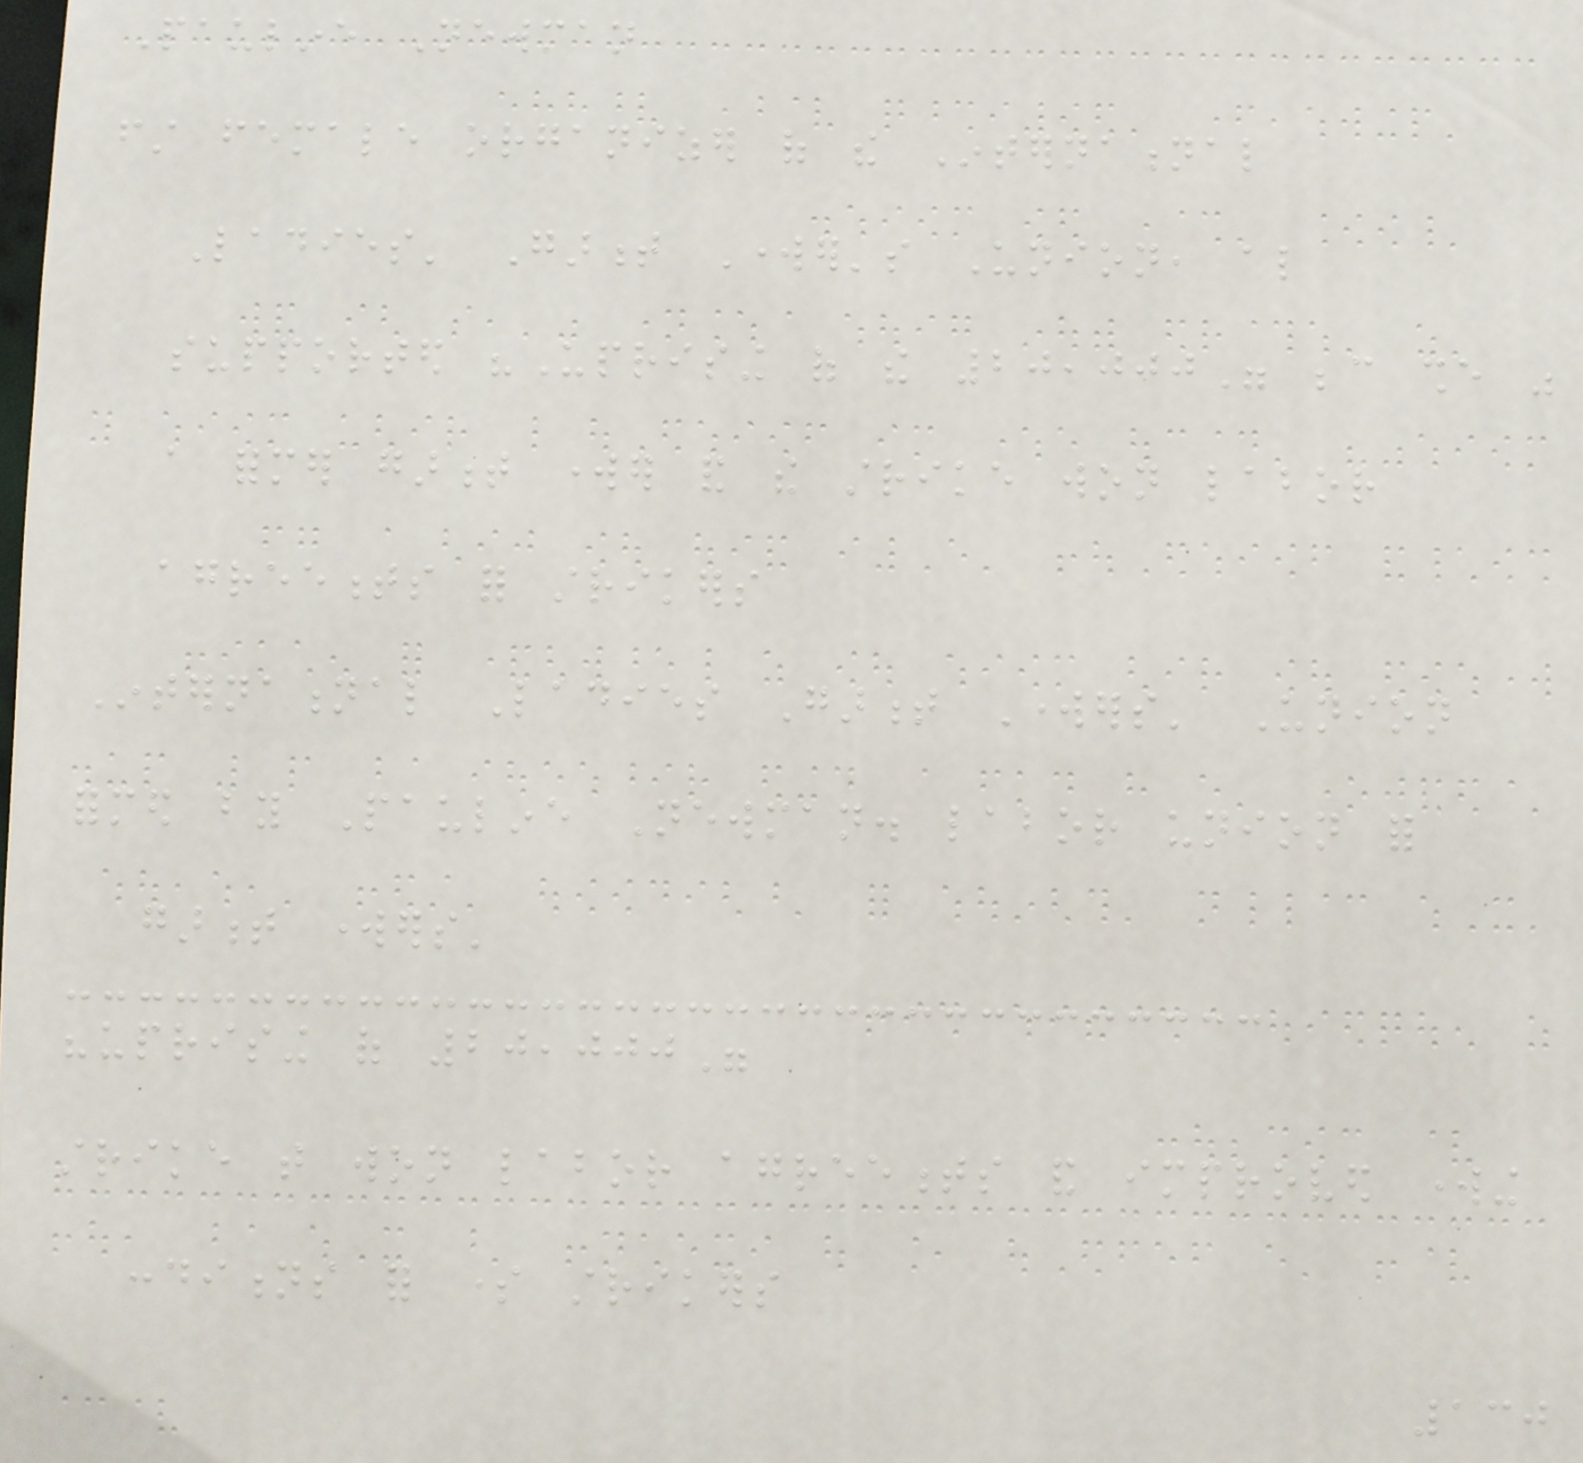Pauline Newman
first female organizer of the International
Ladies' Garment Worker's Union, also
supported "Uprising of the 20,000" because she was
a former garment worker and the strike won labor
agreements for strikers
International Ladies Garment Workers' Union
formed by Pauline Newman. labor union for
garment workers'
"uprising of 20,000"
strike that won labor agreements and improved working
conditions for some strikers
130
